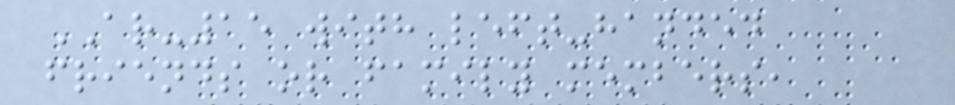AR-15 with left-handed
friends or family members,
